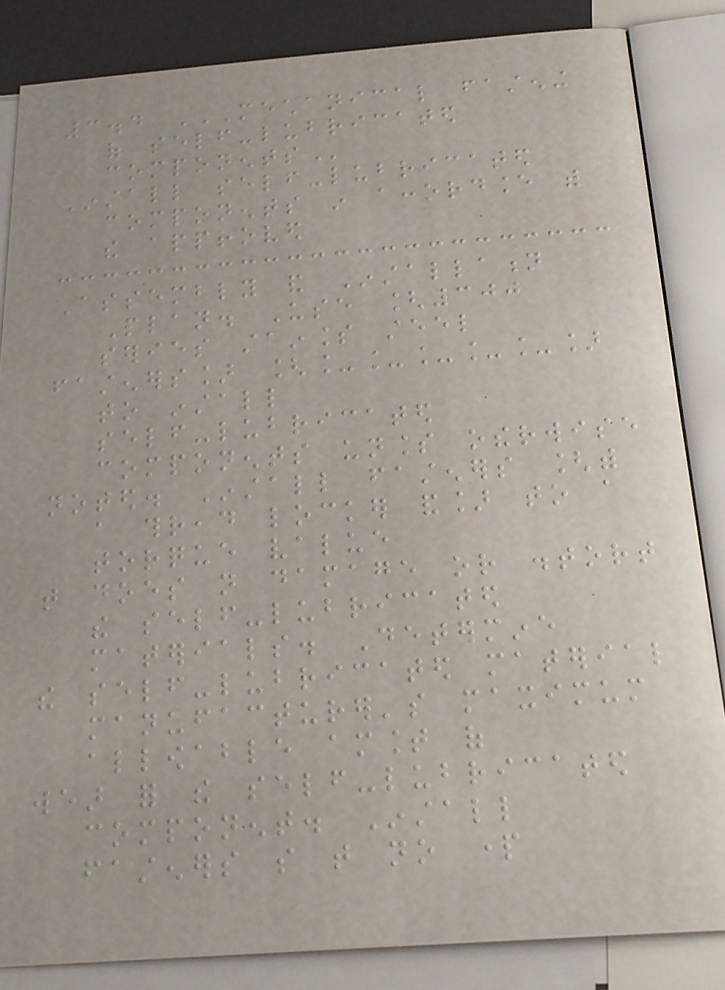3.4 MECHANICAL FASTENING
OF SELF-LUBRICATED
COMPONENTS
Install self-lubricated
components in accordance with
the approved
Assembly and Installation
Plan. Use [300
series stainless steel
fasteners] [_____]
to install
self-lubricated
components unless otherwise
noted. Install fasteners [with
a thread locker and] to a
torque value
that does not damage or distort
the self-lubricated
materials. Determine
the self-lubricated material
manufacturer's maximum
allowable amount of
wear for the self-lubricated
component. Install
fasteners so that no part
